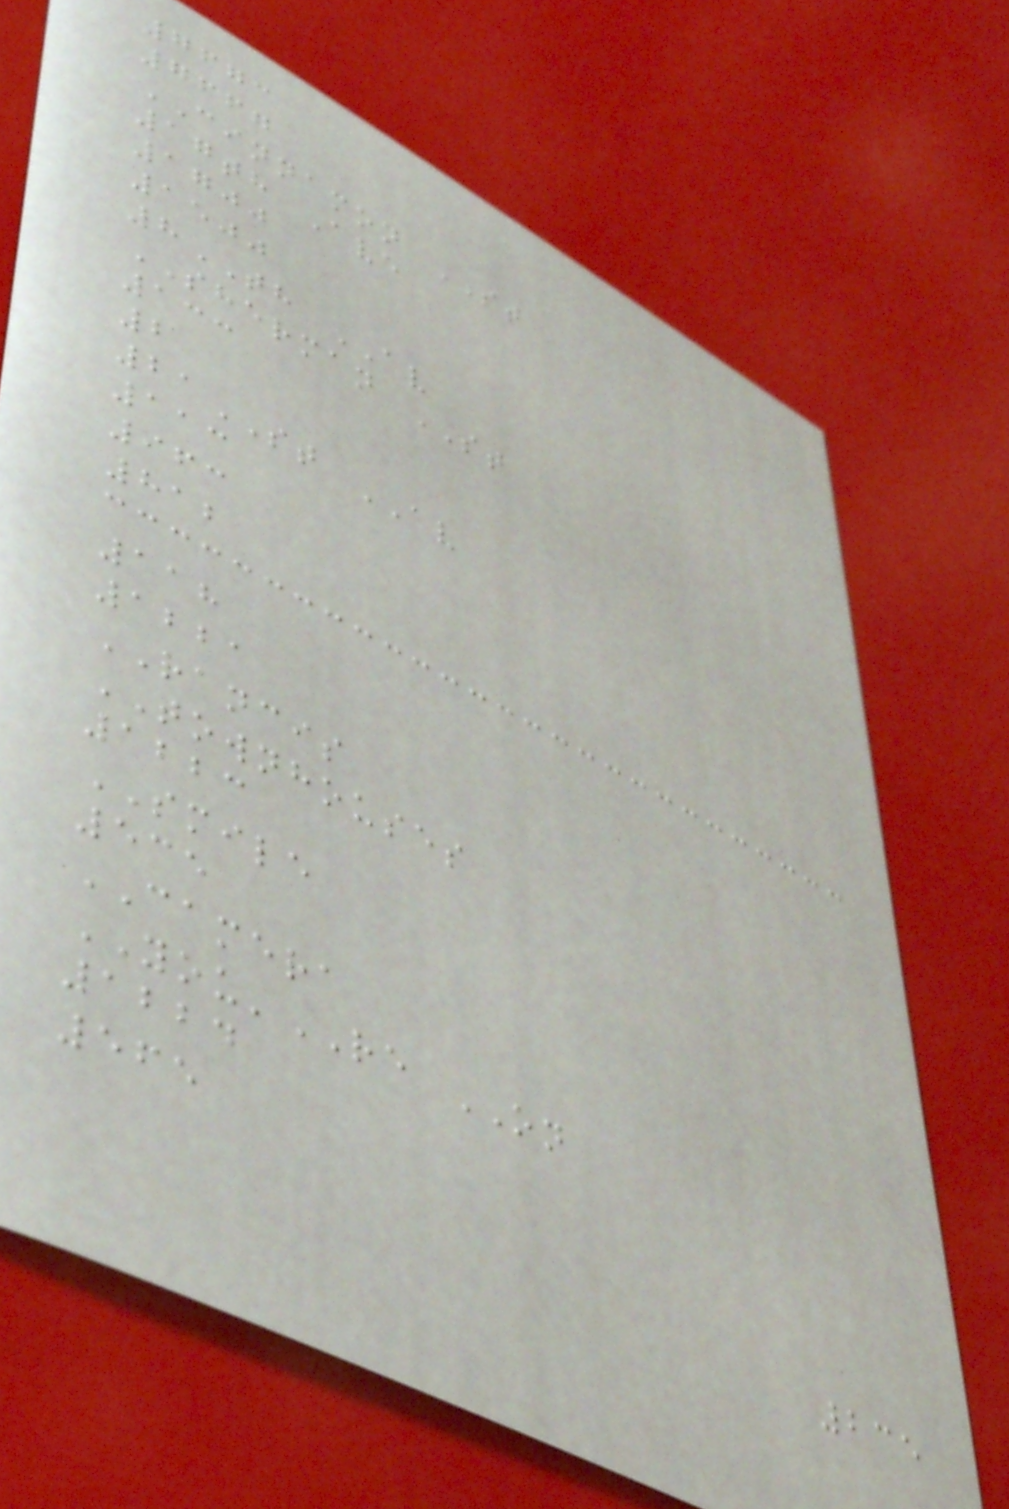7673
7667
CINNAMON ST
17th Ave
1700
1500
8TH AV
SHERMAN ST
133
2
21ST AV
113
963
812
118
1221
RANCIS
TOWNHOUSES
1223
SMILE
535
CAMERA
YOU'RE ON
1224
565
235
